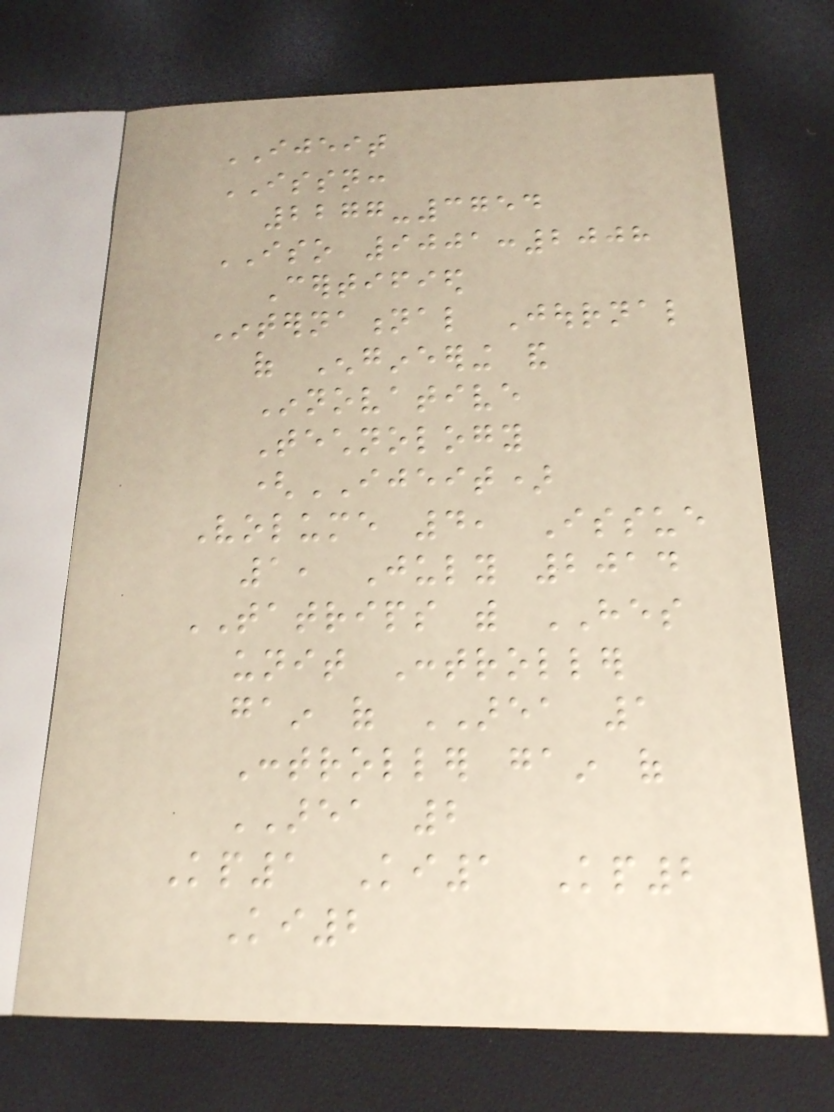IJEIT
ISSN:
2277-3754
ISO 9001:2008
Certified
International Journal
of Engineering and
Innovative
Technology
(IJEIT)
Volume 4, Issue
1, July 2014
TATRIPS with HES
unit Controller
gain of AREA 1
Controller gain of
AREA 2
Kp1 Ki1 Kp2
Ki2
